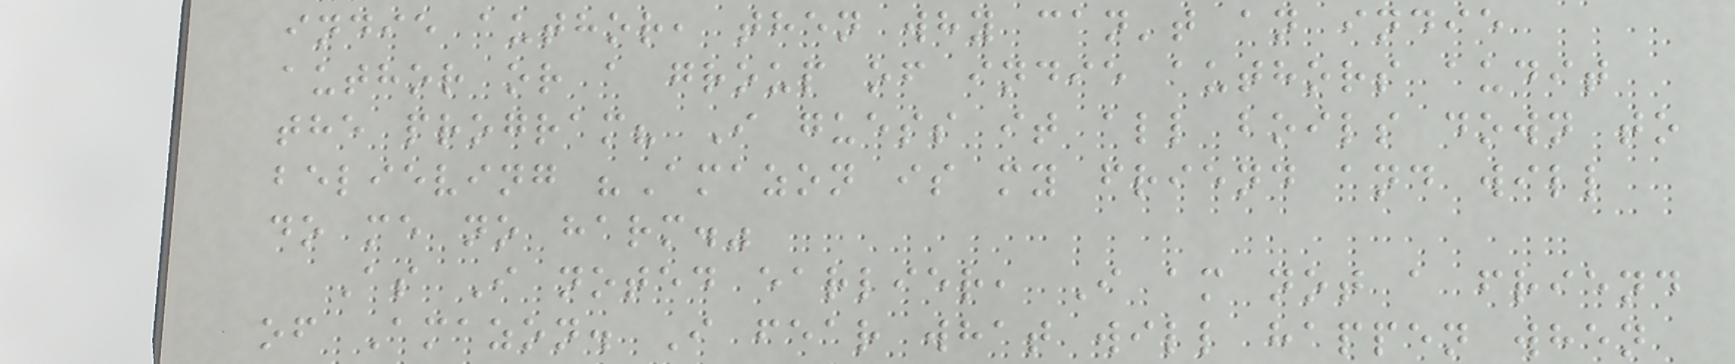indie author, then why can't an indie
author or a group of indie authors audit
the program? I guess it all boils down to
believing "Amazon is my friend and will
do me no harm."
As I noted earlier, I am not a friend
of Amazon. I fear what will happen when
